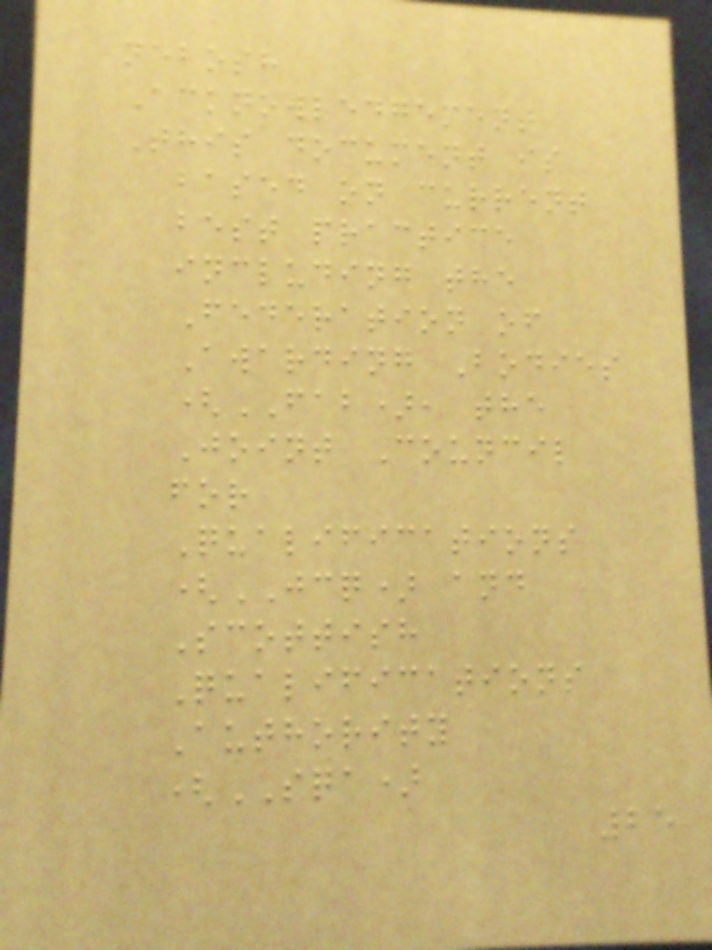nebosh
Acknowledgement
This document is
based on current
best practice
including the
Federation of
Awarding Bodies
(FAB), the
Joint Council
for
Qualifications
(JCQ) and
Scottish
Qualifications
Authority
(SQA)
25
